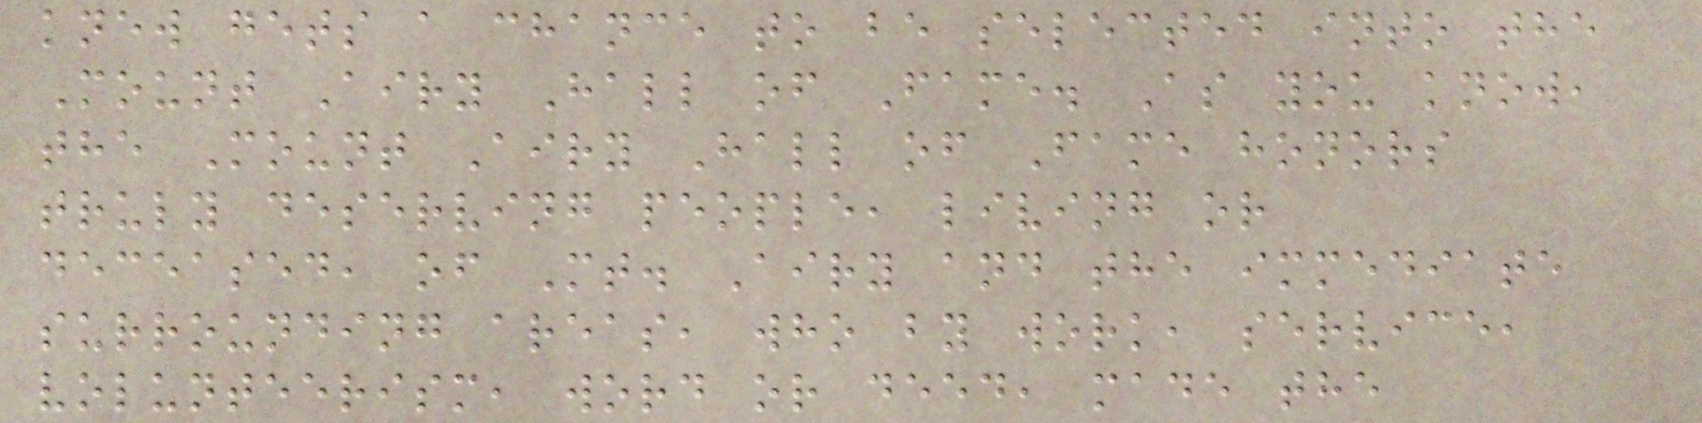knew gets a chance to be selected into the
Mount Airy Hall of Fame. As you know,
the Mount Airy Hall of Fame honors
truly deserving people, living or
deceased, of Mt. Airy and the immediate
surrounding areas, who by work, service,
volunteerism, word or deed, made the
